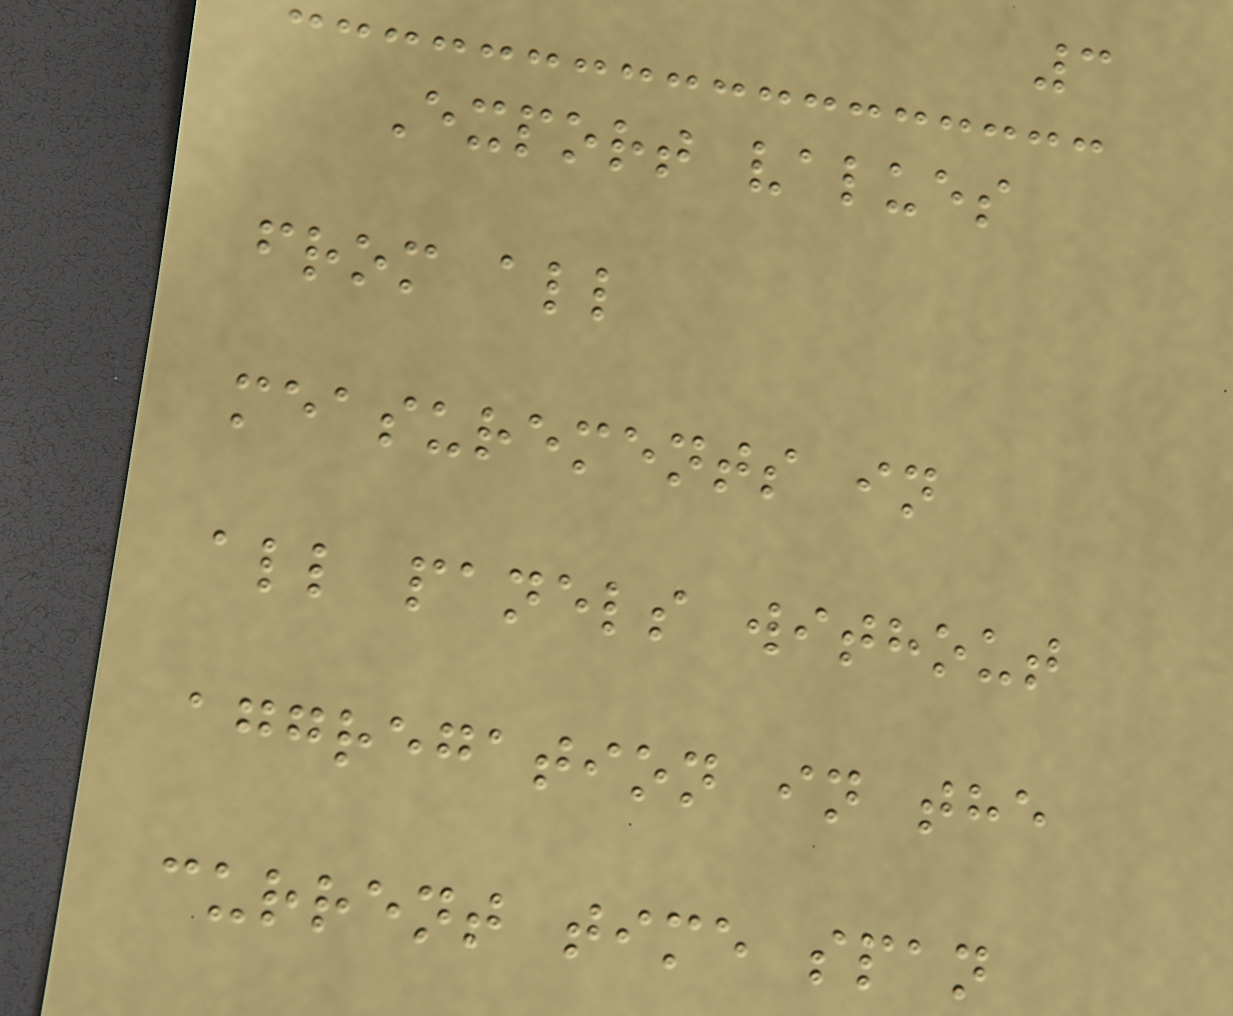3
Export values
from all
measurements in
all panels without
aggregation in the
current time span
